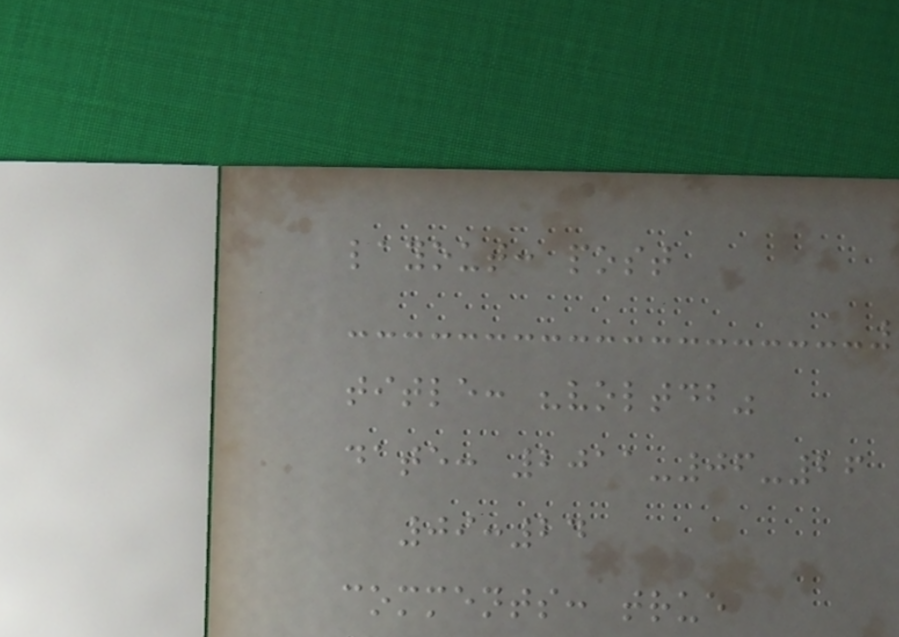layout: post
title: "voltdb"
date: 2011-06-26
09:24
comments: true
